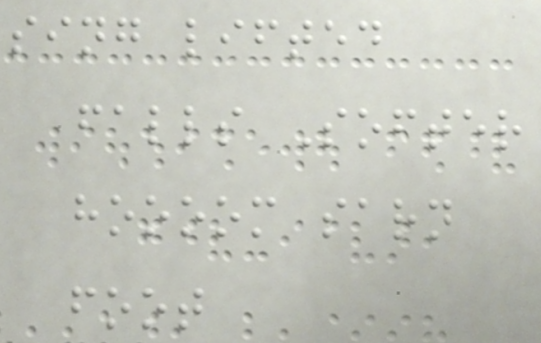sing lifted
falls Softer
hoooom sarn
foot
